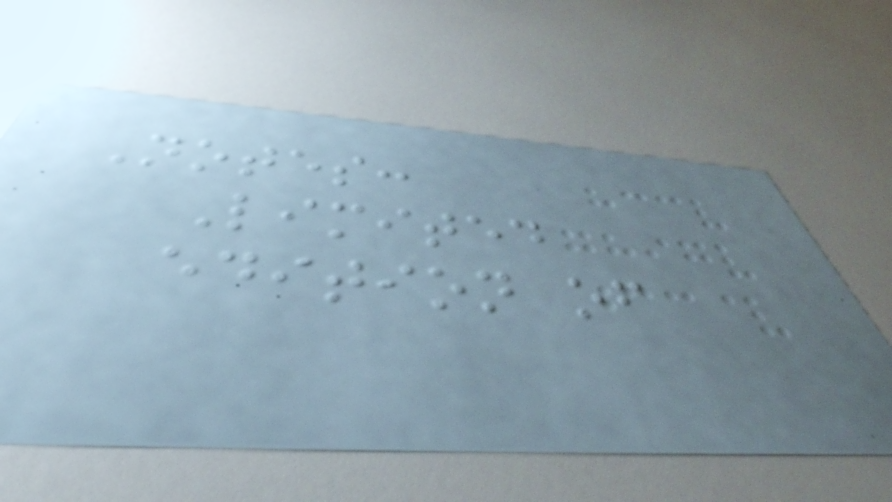Notes:
Limited
edition of
